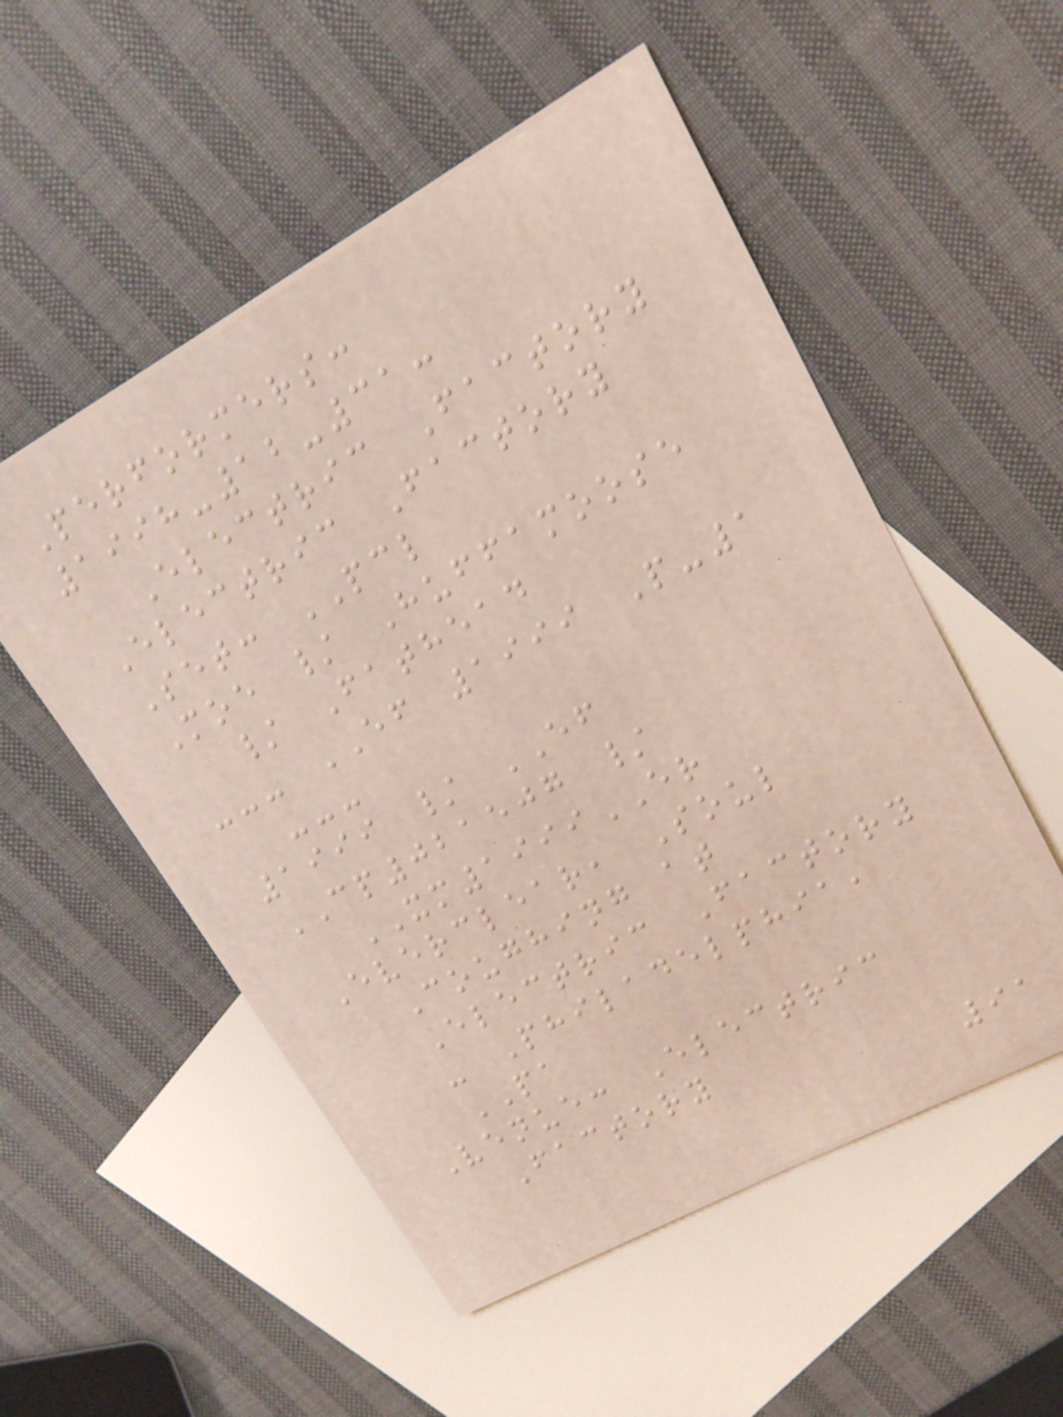Performers:
1998-12-31:
Electric Factory
Electric Factory
Set: PCL
Moe / Huffamoose
/ Fathead
--- EF 1999 P-1
---
1999 / EF
CP021507 /
XM1999ER
Everclear, Soul
Coughing at
Electric Factory
- Philadelphia,
PA
Venue: Electric
Factory
91
